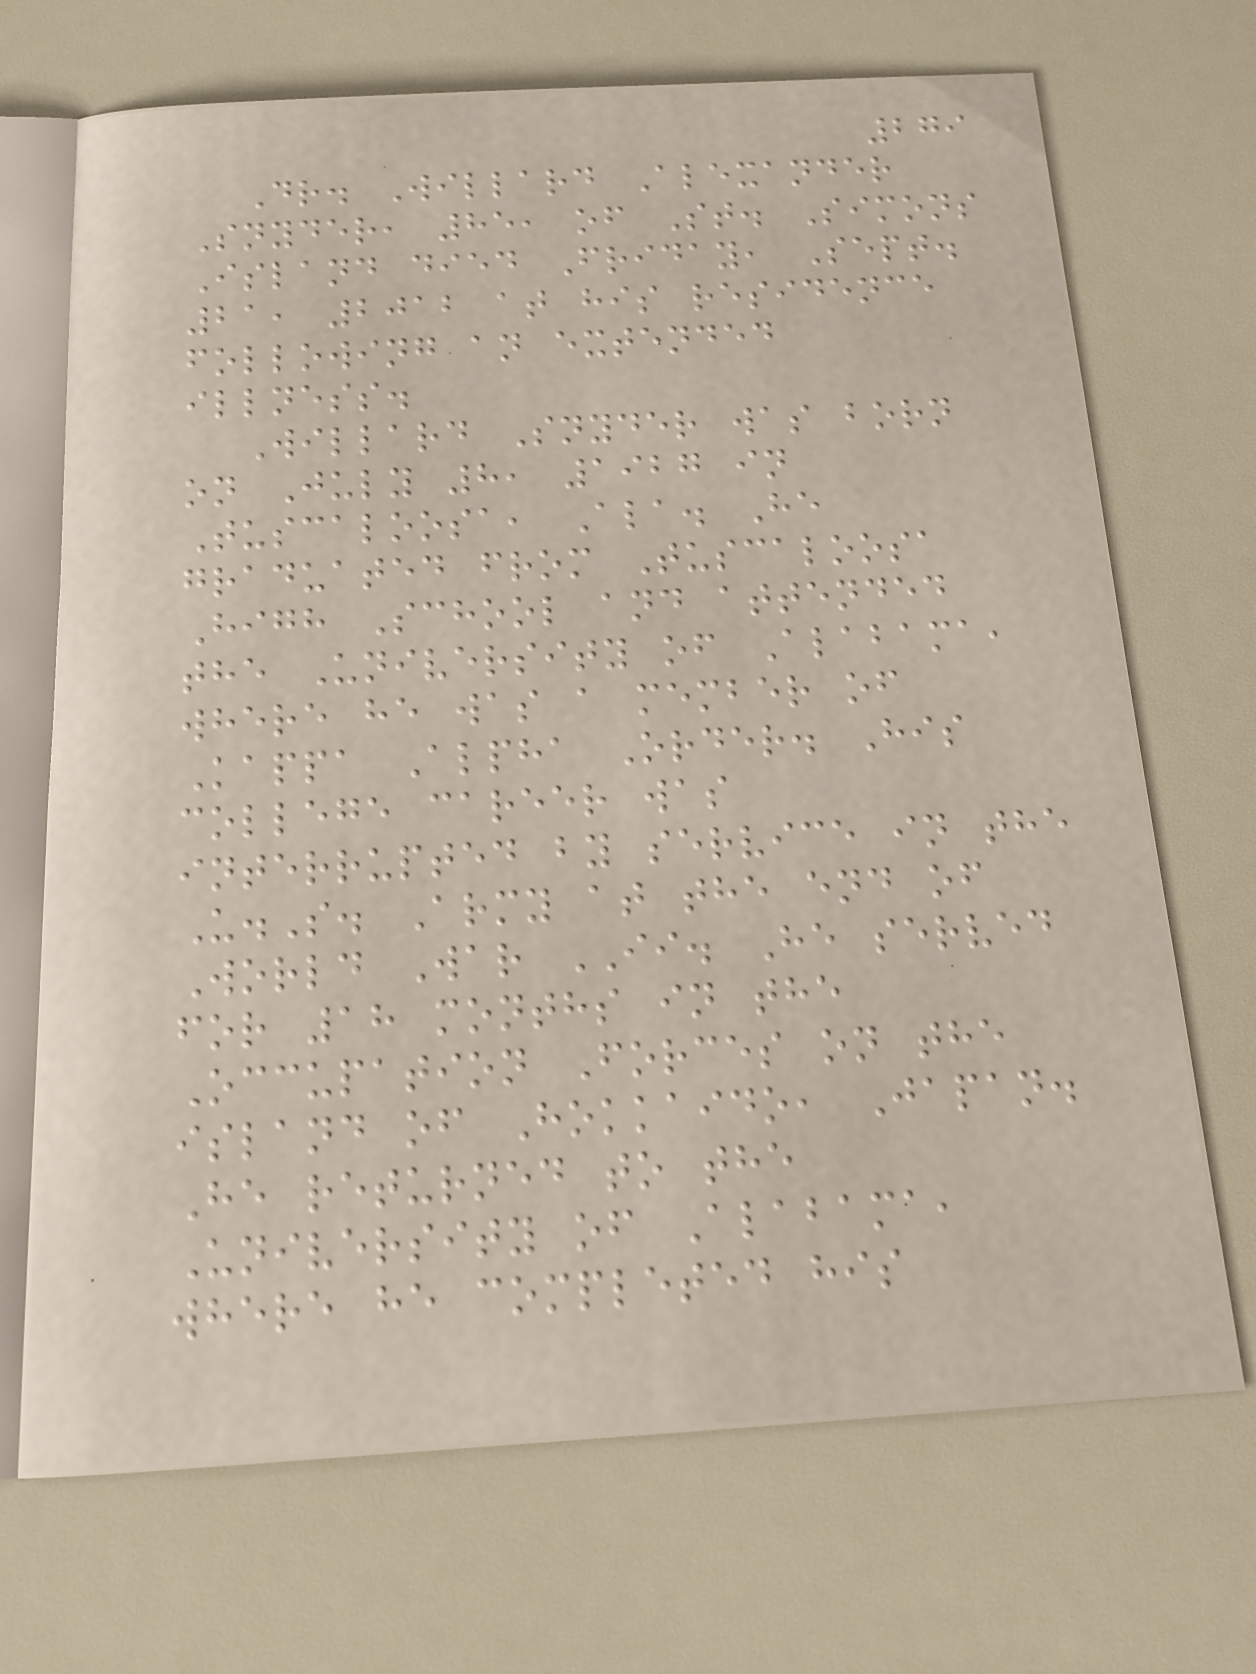279
Dr. Willard Alexander
Snyder, 85, of St. Simons
Island died Friday, Sept.
21, 2012 at his residence
following an extended
illness.
Willard Snyder was born
on July 8, 1927 in
Tuscaloosa, Ala. He
graduated from Tuscaloosa
High School and attended
the University of Alabama,
where he was a member of
Kappa Alpha Order. His
college career was
interrupted by service in the
U.S. Army at the end of
World War II. He served
for 18 months in the
Occupation Forces on the
island of Hokkaido, Japan.
He returned to the
University of Alabama,
where he completed his
